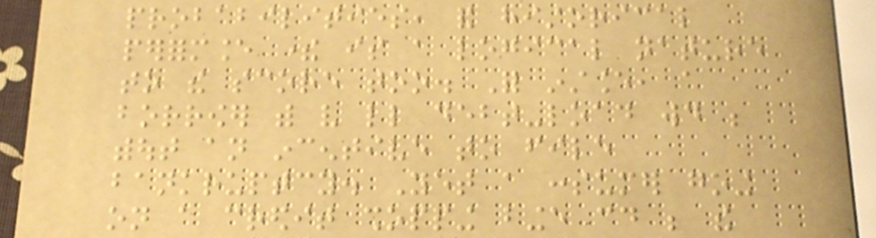probabilities, and historical
performance there is a logical nature
to the score too. For instance, a
borrower with very little debt-load would be
without an incentive to file
bankruptcy. Yet a consumer going
on a credit shopping binge could be the
